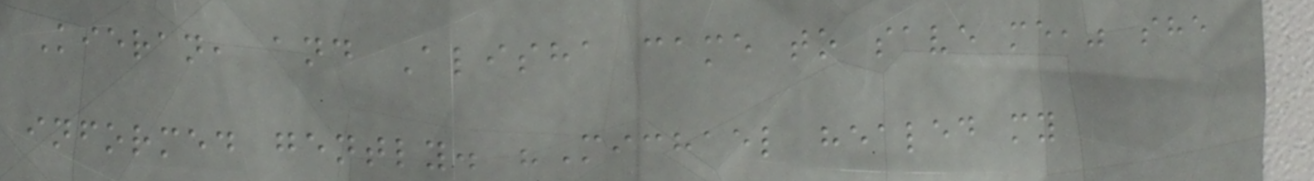Kieran, and Alisha came to save me," she
informed gently. "Michael healed my
